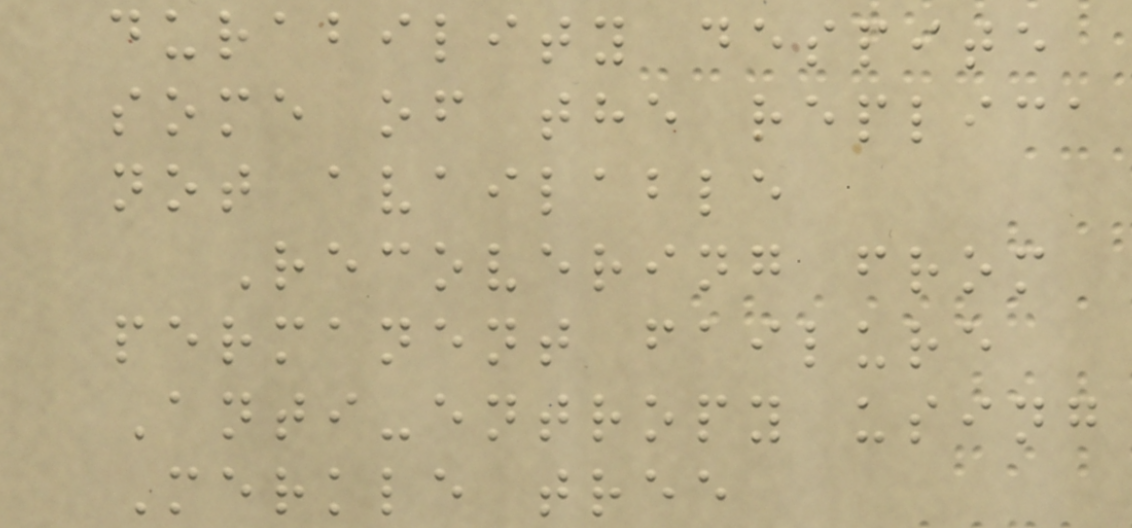durability despite
some of the replica
not available
Recovering from
permanent failure
Anti-entropy using
Merkle tree
